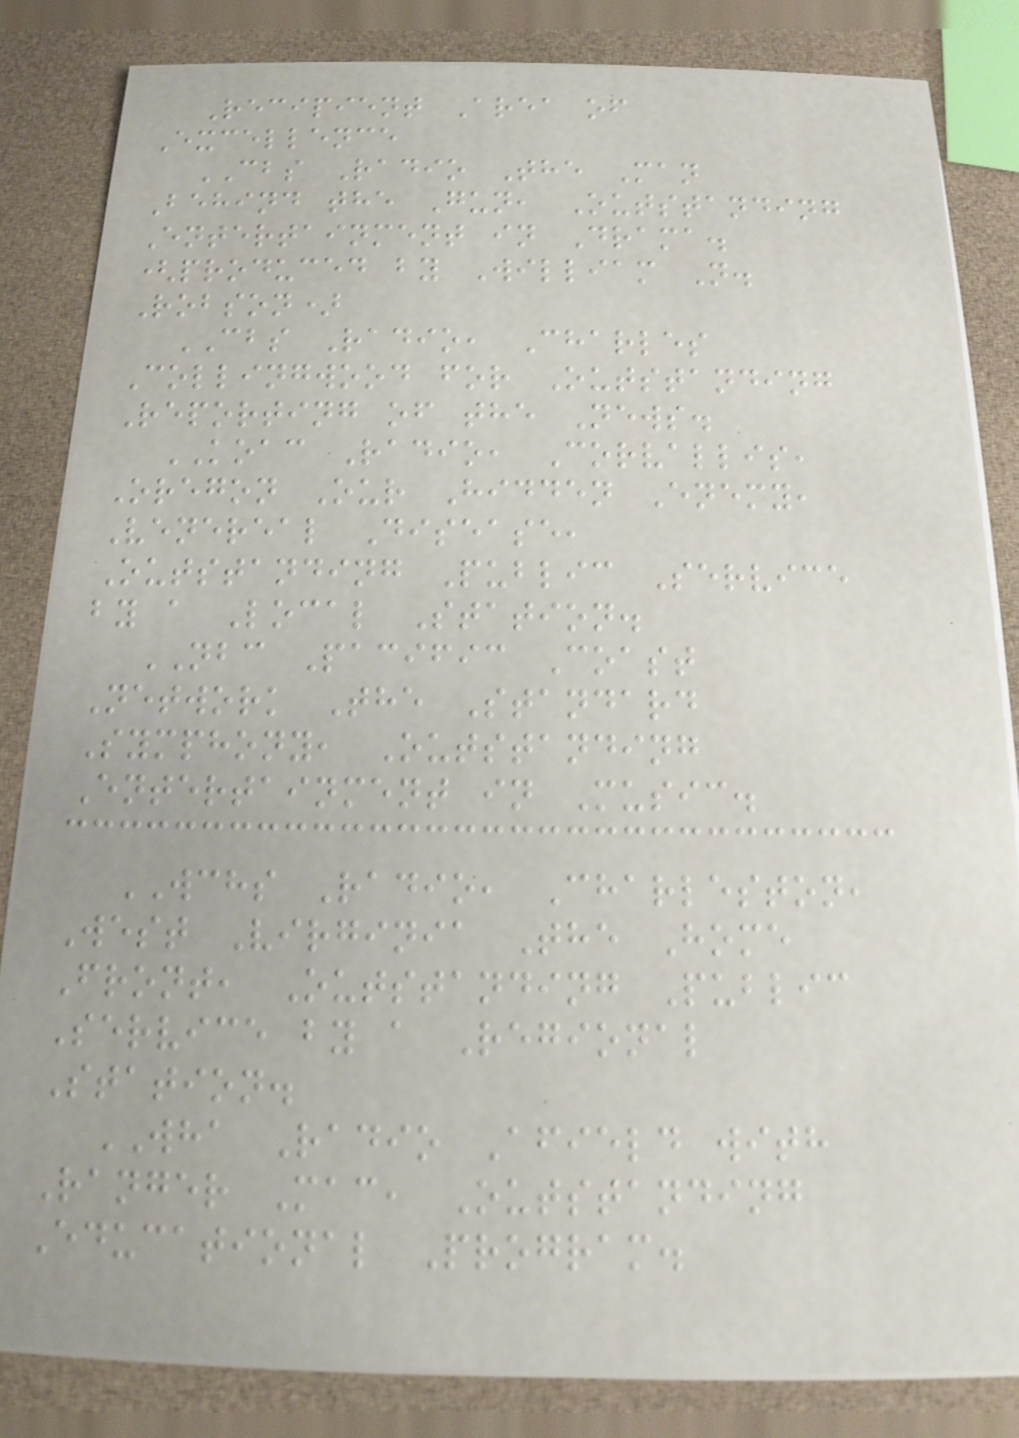Recipient Area of
Excellence
CBS Radio The Man
Behind the Gun, Outstanding
Entertainment in Drama.
(produced by William N.
Robson)
CBS Radio, Charles
Collingwood for Outstanding
Reporting of the News.
KOAC Radio, Corvallis,
Oregon Our Hidden Enemy,
Venereal Disease,
Outstanding Public Service
by a Local Station.
NBC Pacific Coast
Network The Standard
Symphony, Outstanding
Entertainment in Music.
WCHS Radio, Charleston,
West Virginia The Home
Front, Outstanding Public
Service by a Regional
Station.
WHA Radio Afield with
Ranger Mac, Outstanding
Educational Program.
